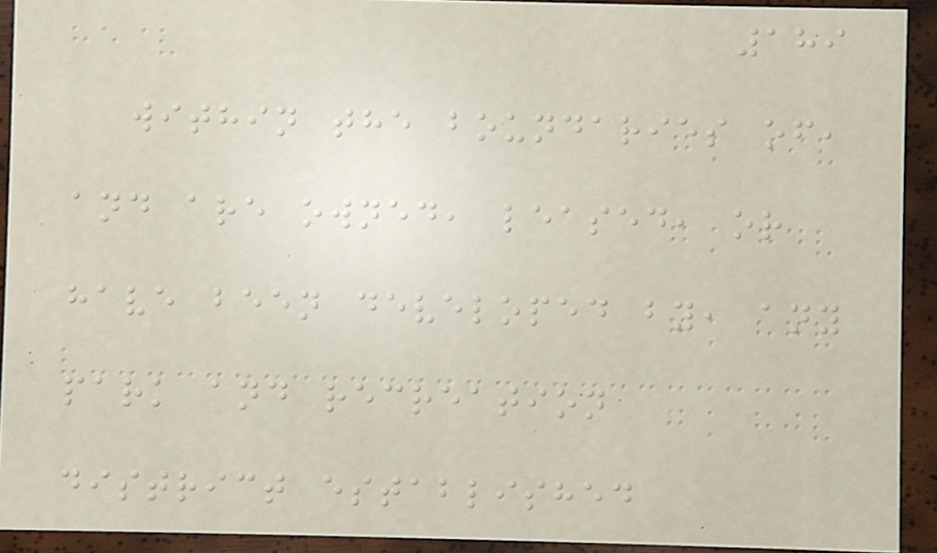189
within the boundaries of,
and are owned, leased, or
have been developed by, any
park and recreation
district established
